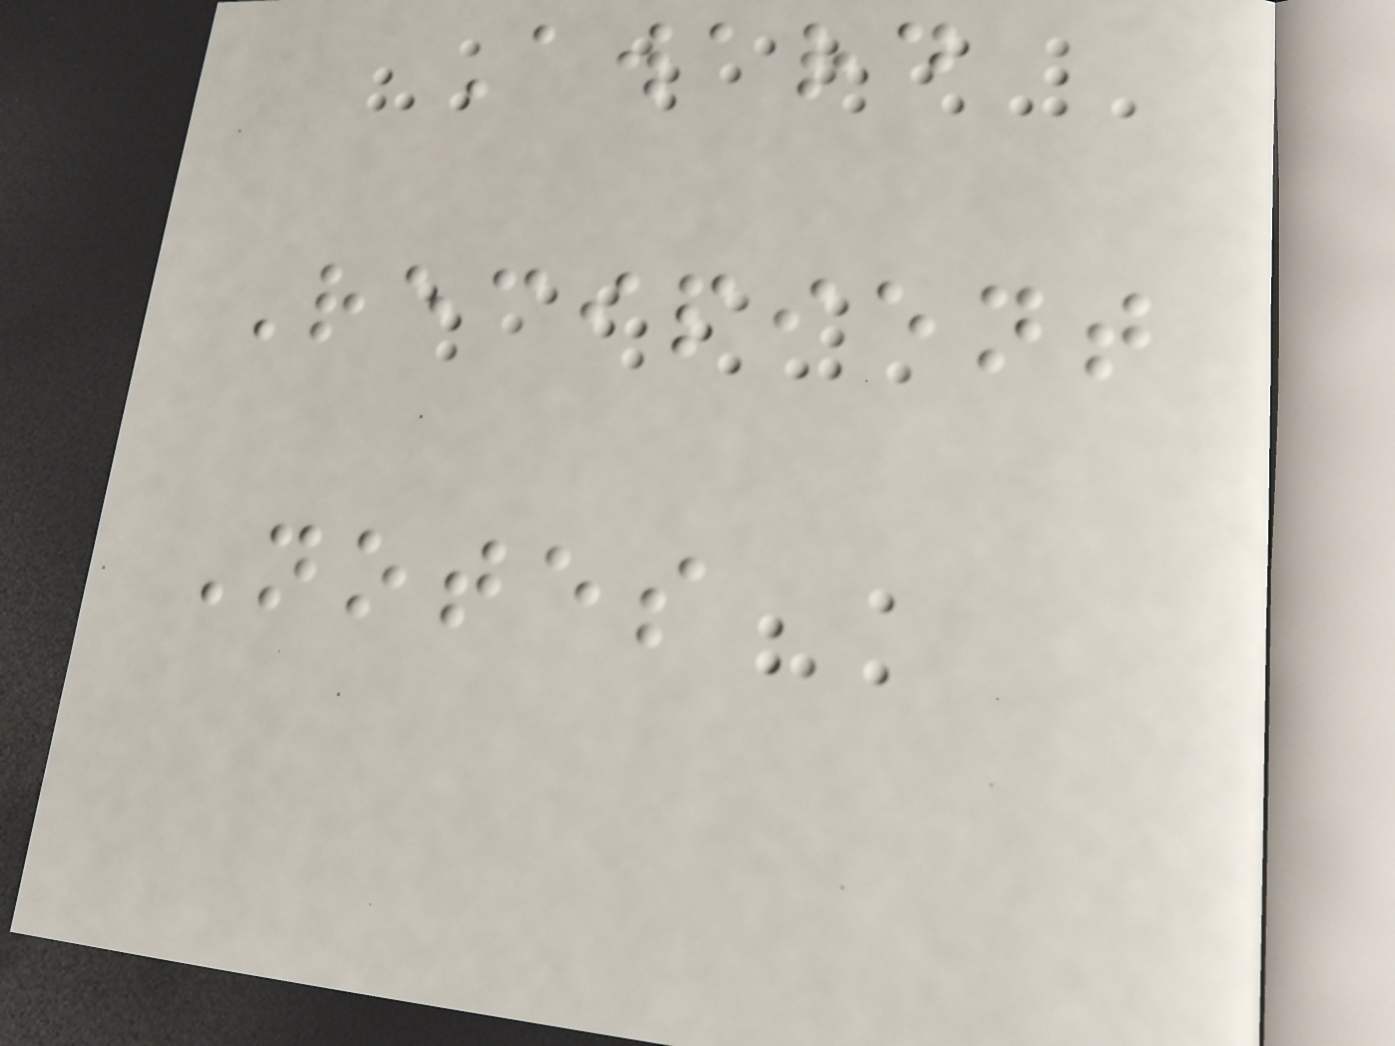Award
Recipient
Notes
